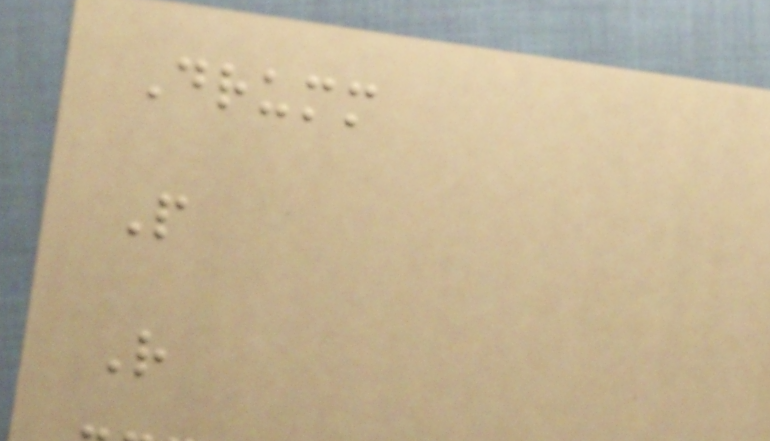Drumm
P
R
